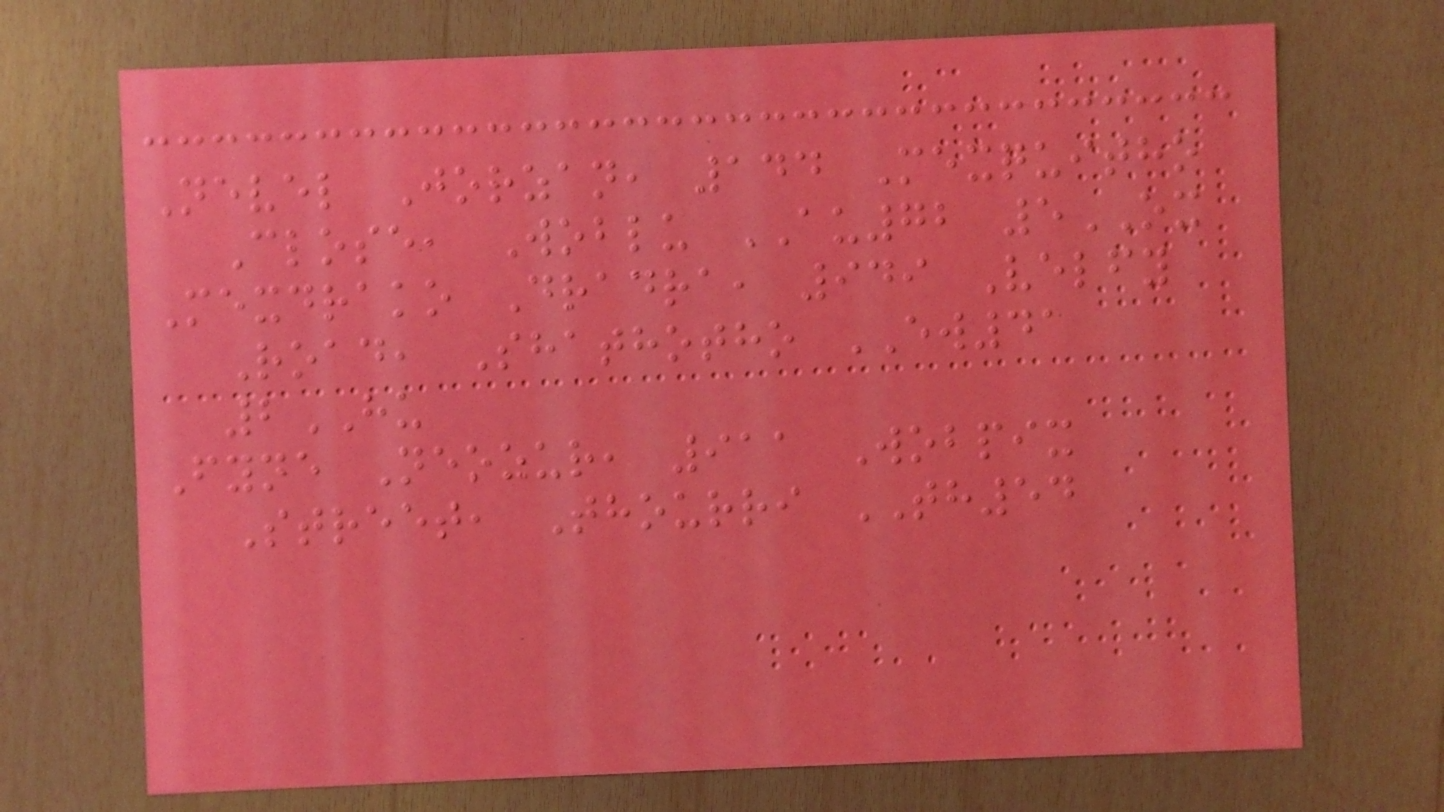Nevel Jorzan, 144 Mexquitho
Close, Woblu AU72 5OX
Mexdrako Dradra, 949 Velfy
Road, Shathotho EW41
2HU
Fyne Neozur, 911 Wobpix
Street, Thourri TH54
